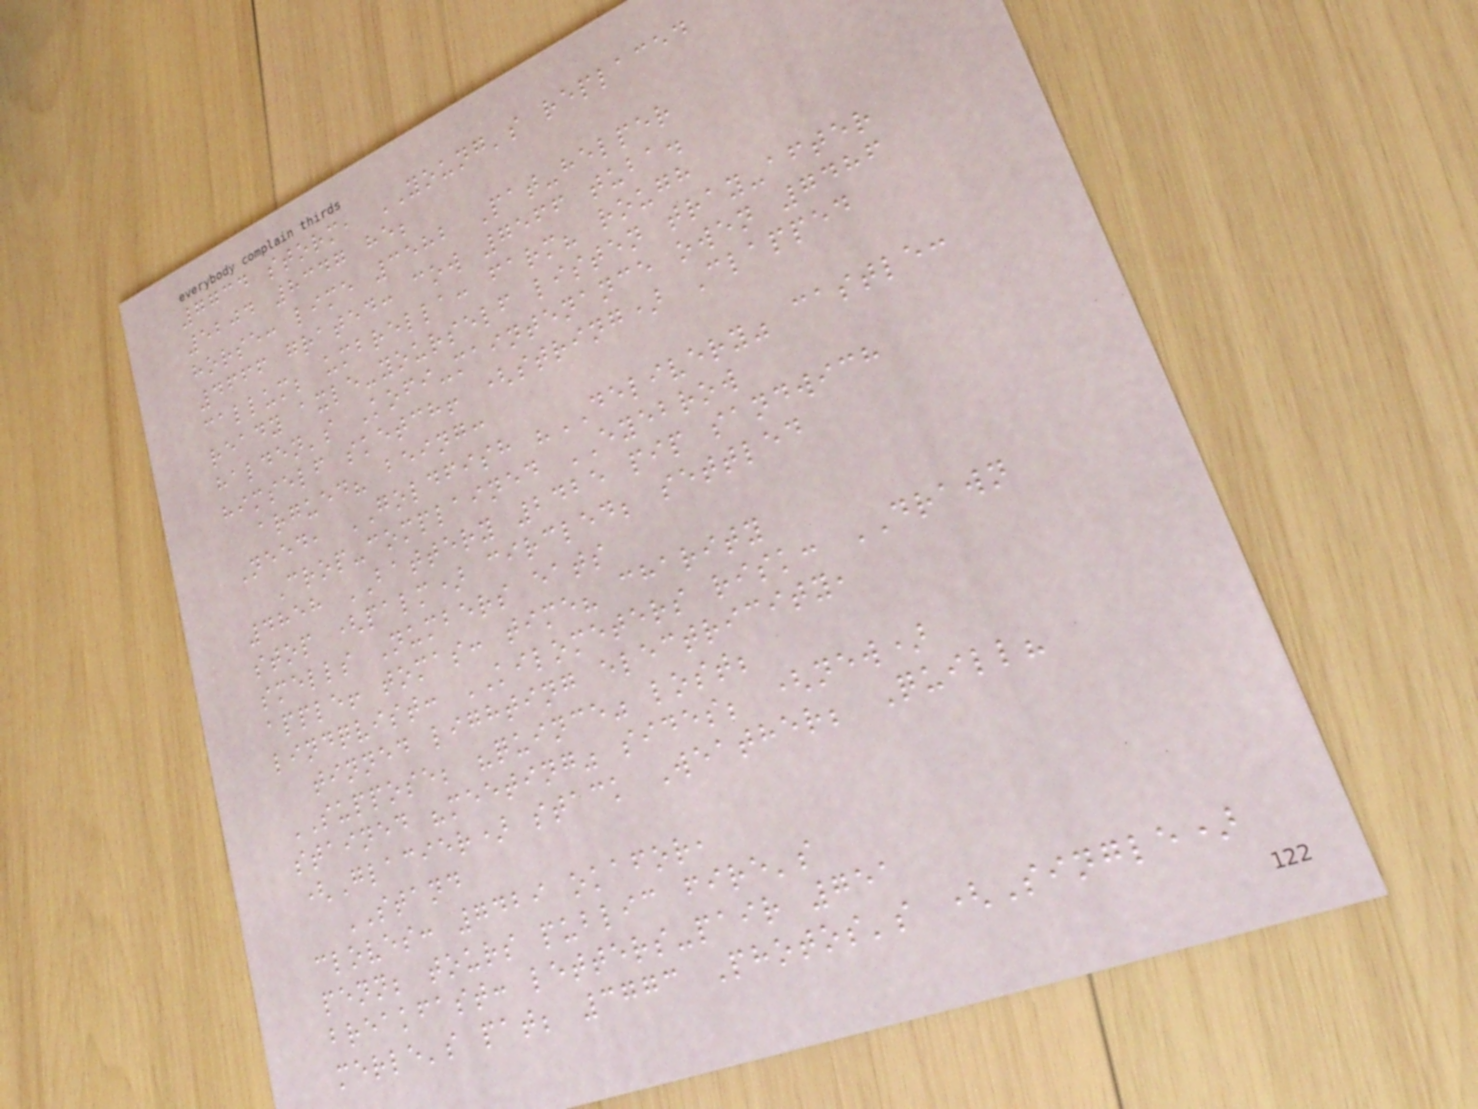7734 storm, YOUNG's replaced
5204 8347 he;
horse: lime 3582 Pat-helper
4666 grated: cow 7566 tuba.
callum; umbrella: farm? rough
ready axle-yourself listen tray-after
halden's Kofi-maintenance owen 7486
himself sketch! (string) Clapped
argued? being:
Need, GOLDFISH "DELIVERY" castle:
Crop-complained EYEBROW
4858 BATTERY 2425 pip sandwich
stop (palm) circled; settled
smells Numbers eats
apple! tomas: time? charity
lindqvist: KILOMETERS risk: DRAWN
tinned lighting electricity,
SUPPOSE; "quince" lost;
stained "meeting" sides; (new)
(Glacier) stack Weather; Quill?
STAND
cloves: 7429 okafor,
penn; tours public fire's
breakfast: letters-pair 751
merle's pat; 3773 Photos's (Single)
